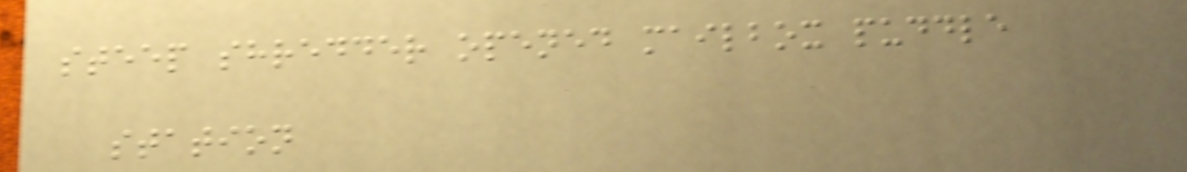steep shredder opened mailbox puddle
station
